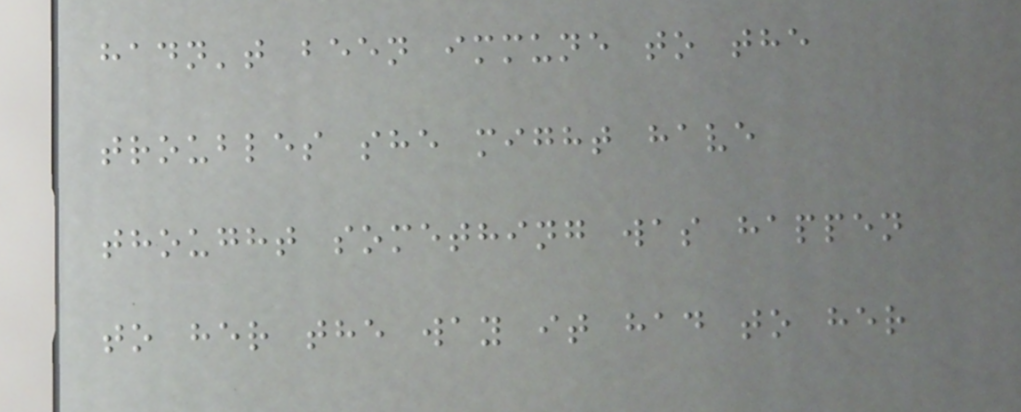hadn't been immune to the
troubles she might have
thought something was happen
to her the way it had to her
